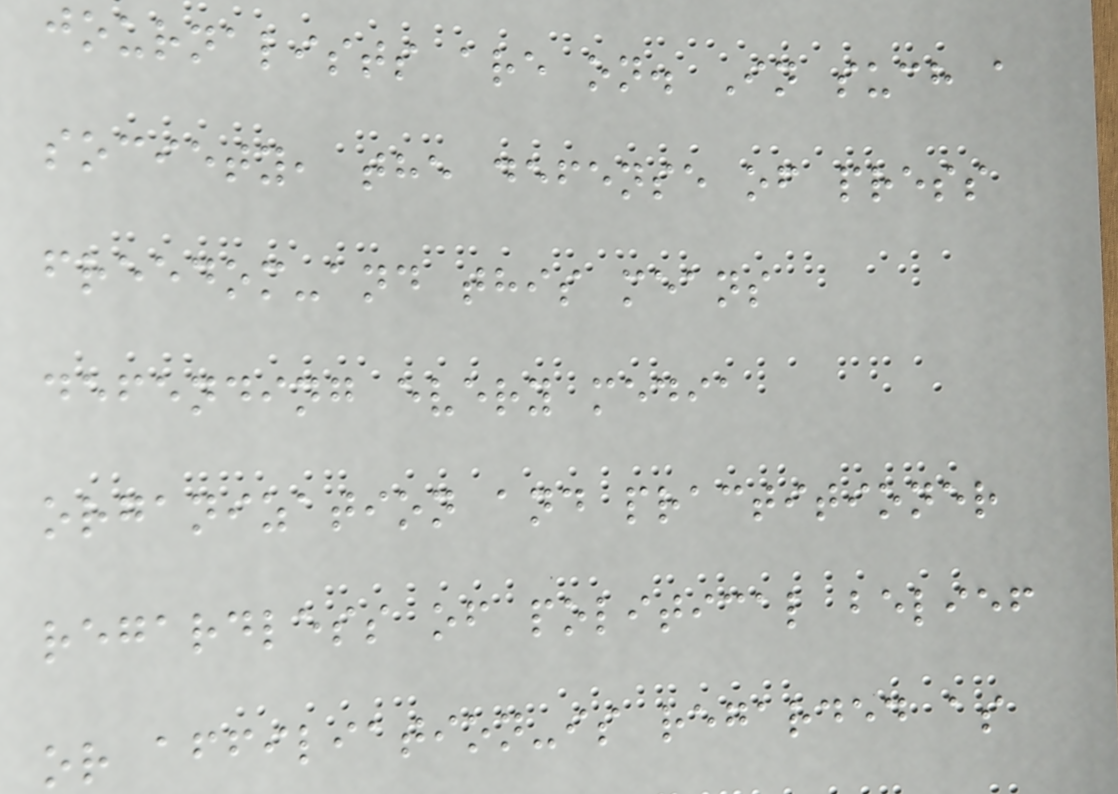journalists are on. In such a
society, the defense of press
freedom-and this means
defending every media
organization and practitioner
regardless of political belief
or affiliation-is regarded as
